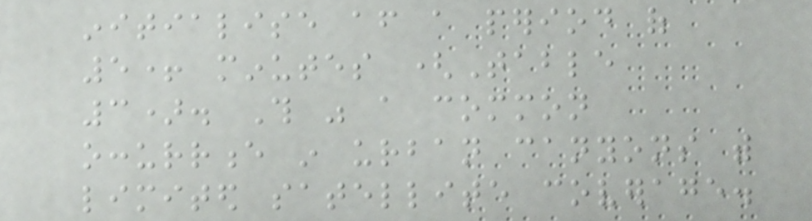initialise after a period of
5+ minutes (Table
3). This was a common
occurrence in urban canyons with
limited satellite coverage.
